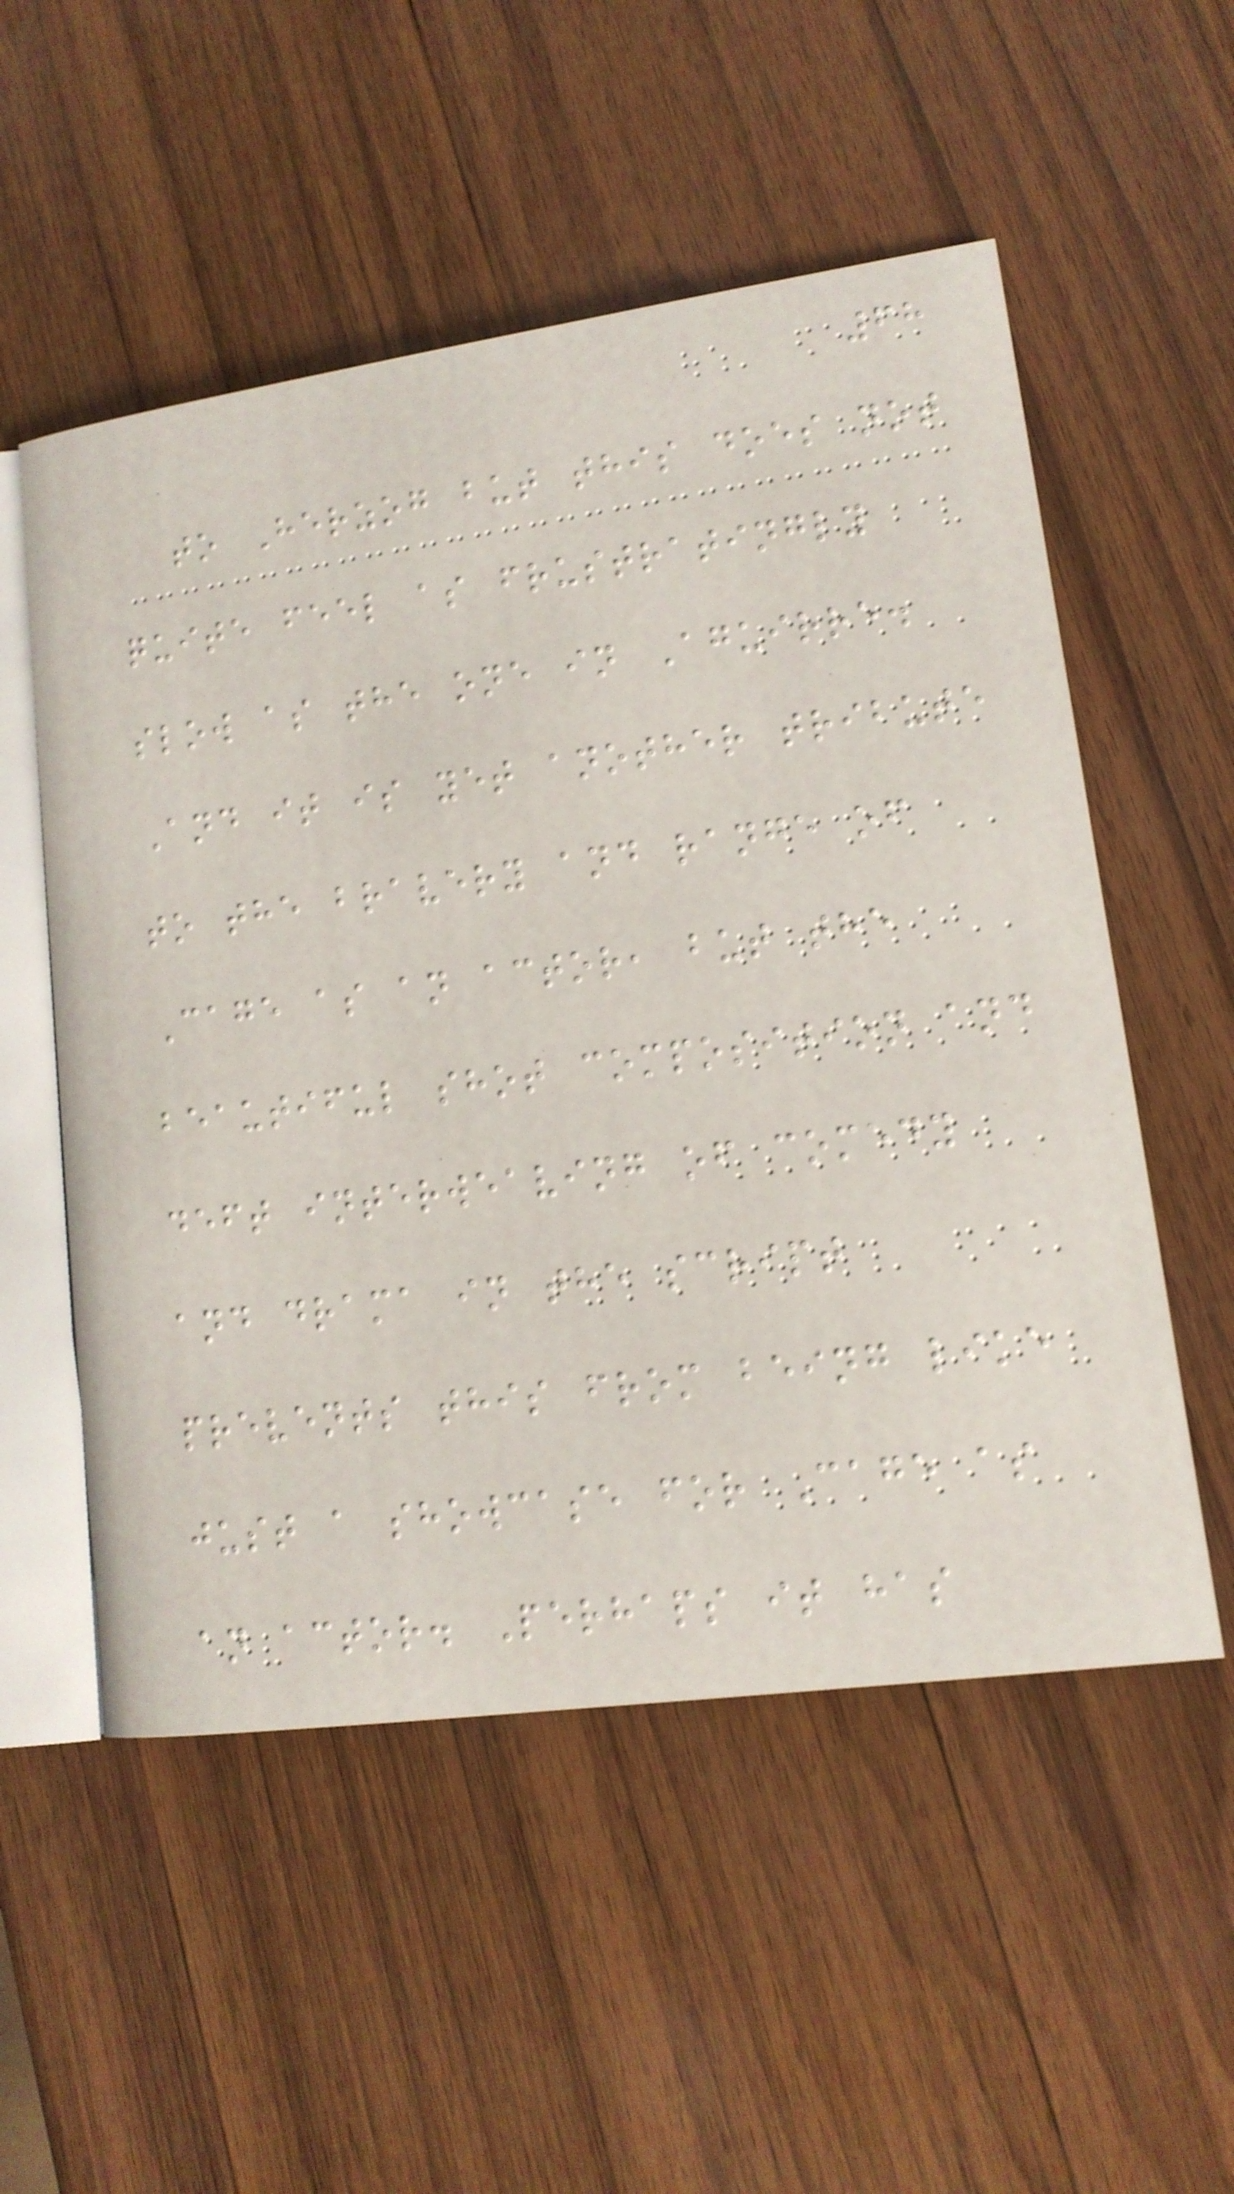68
to Herzog but this does not
quite feel as frustratingly
slow as the one in Aguirre.
And it is yet another tribute
to the bravery and range of
Cage as an actor, but the
beautiful shot composition and
deft interweaving of comedy
and drama in the script
prevents this from being like
just a showcase for Cage as
an actor. Perhaps it has
